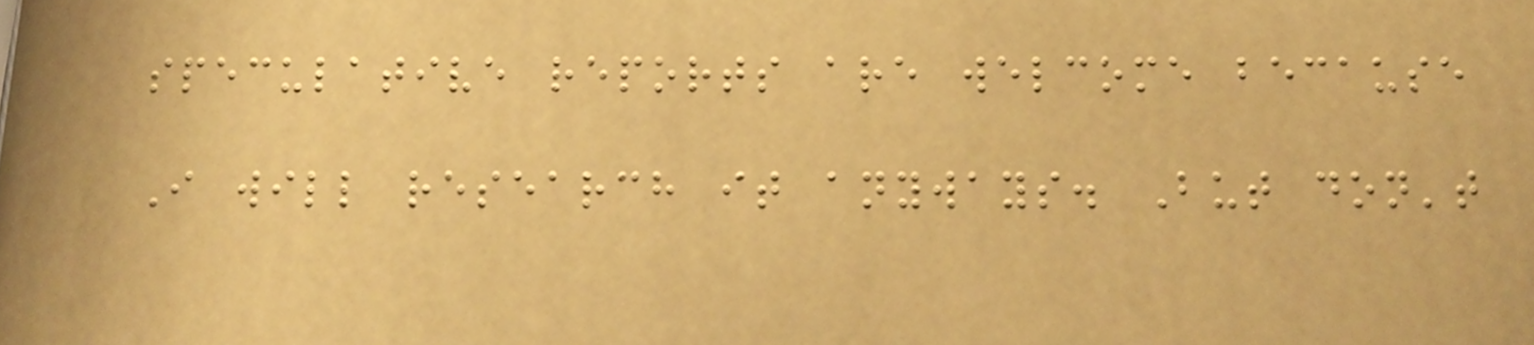speculative reports are welcome because
I will research it anyways. But don't
